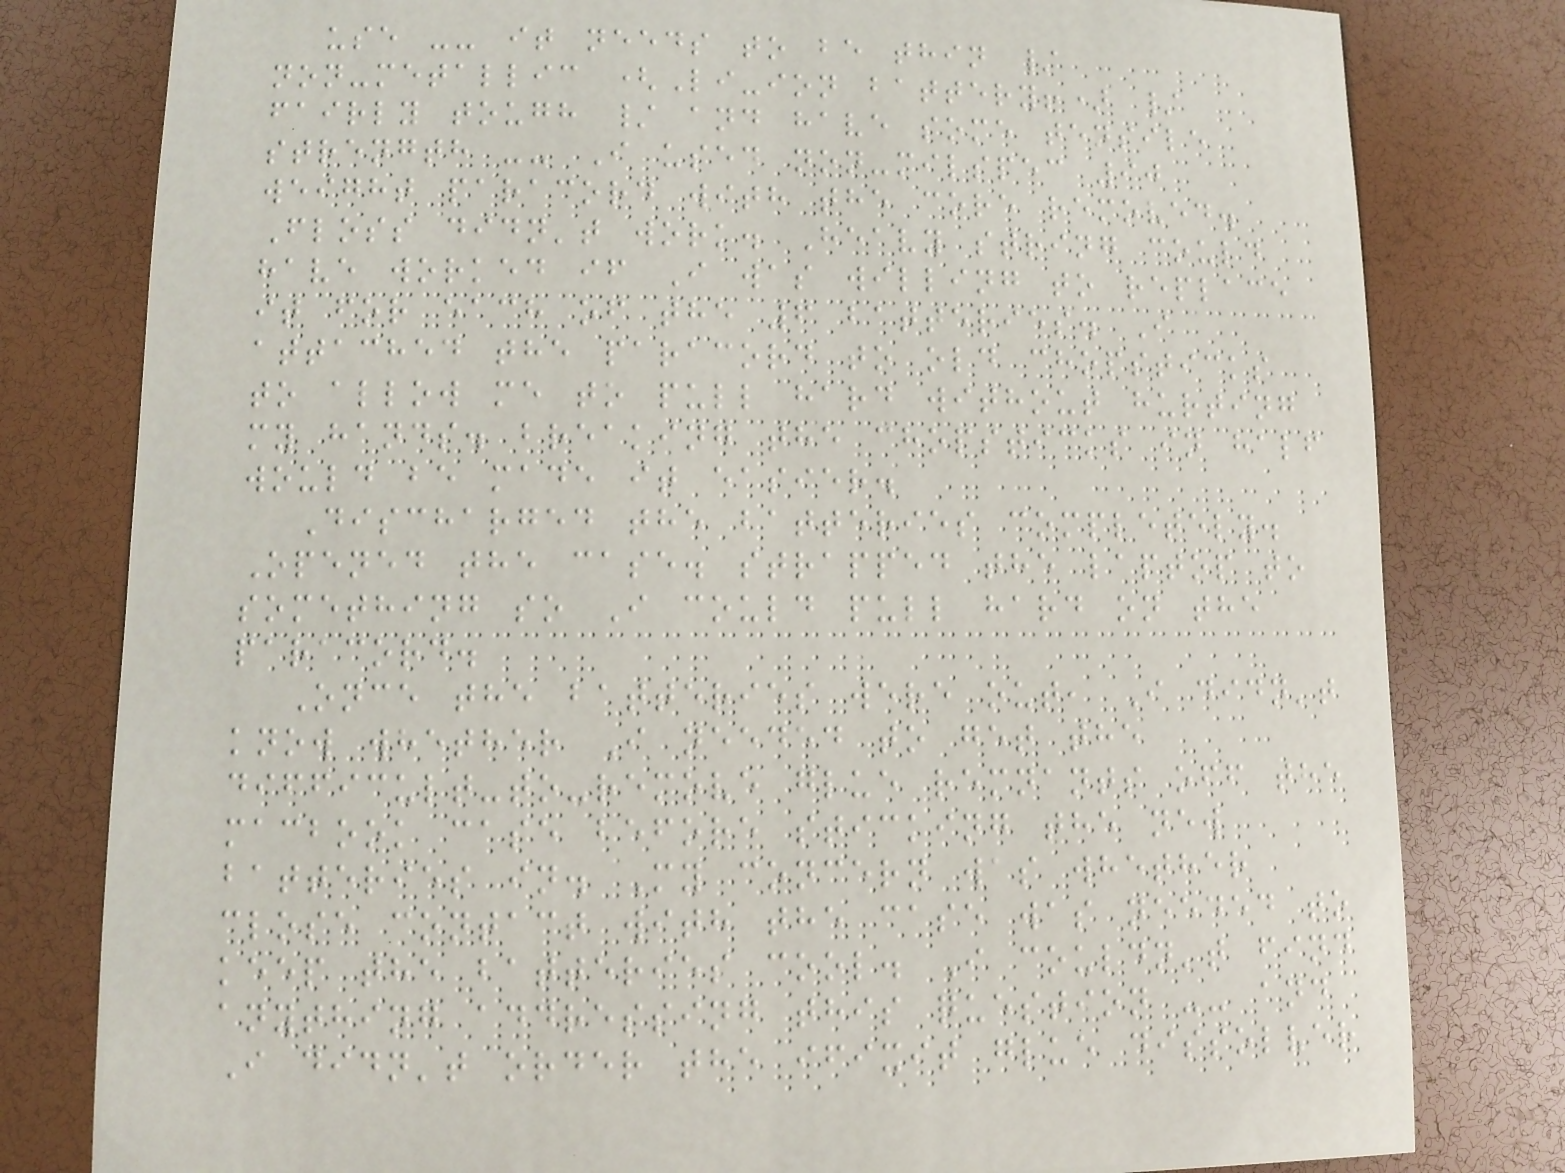use -- it needs to be thin /
non-metallic (Li-ion battery!) /
fairly tough / and have some tensile
strength -- I used non-milspec 90
weight paracord with the core removed.
Floss didn't work. Heavy string could
have worked if I was willing to replace
it for each of the 6 batteries. I
attached the paracord to old chopsticks
to allow me to pull hard without hurting
my hands. breaking the chopsticks in half
would be made it easier.
Discharged the batteries completely.
Opened the case. strapped the laptop to
something so I could pull hard on the
paracord.
Once the batteries were out, I didn't
know whether I needed to get the
difficult-to-remove glue remnants off the
macbook case before sticking the new
batteries in. My concern was whether
close contact with the case was needed to
keep the batteries cool. I couldn't find
anything addressing this question -- and
I didn't order the ifixit glue dissolver
